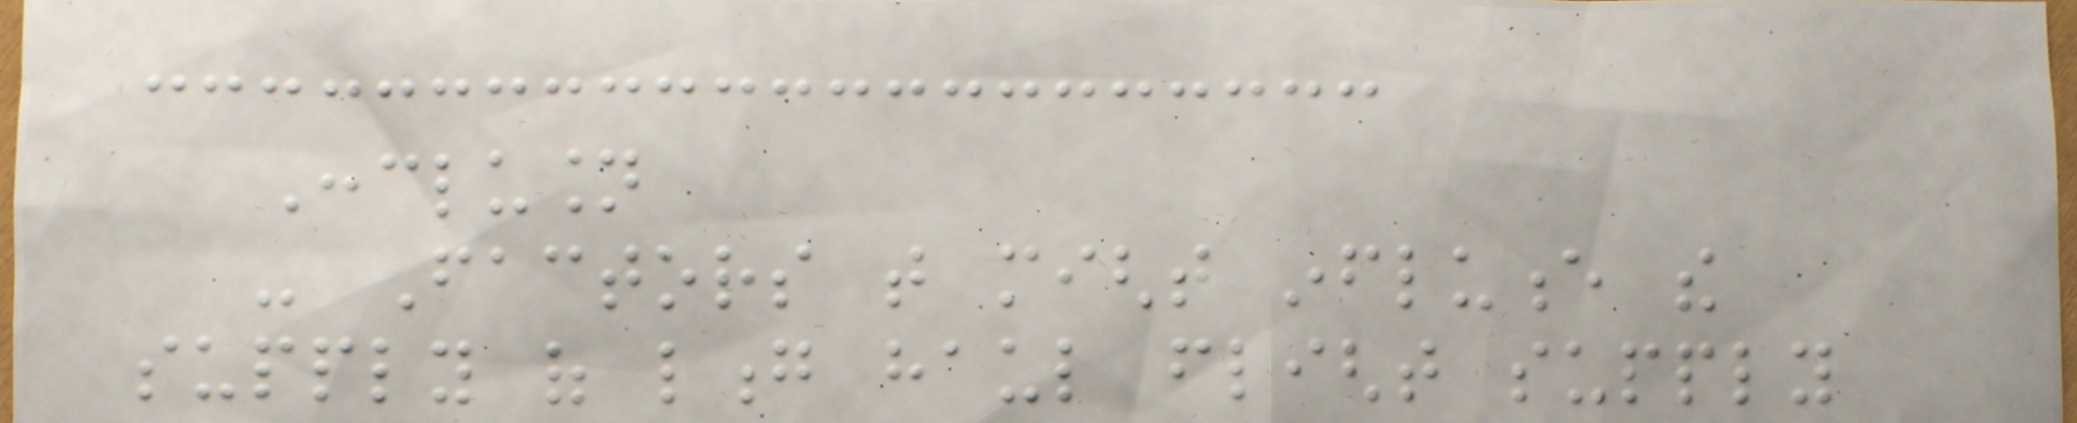Conclusion
- Factors that might influence the
supply of long haul flight supply
